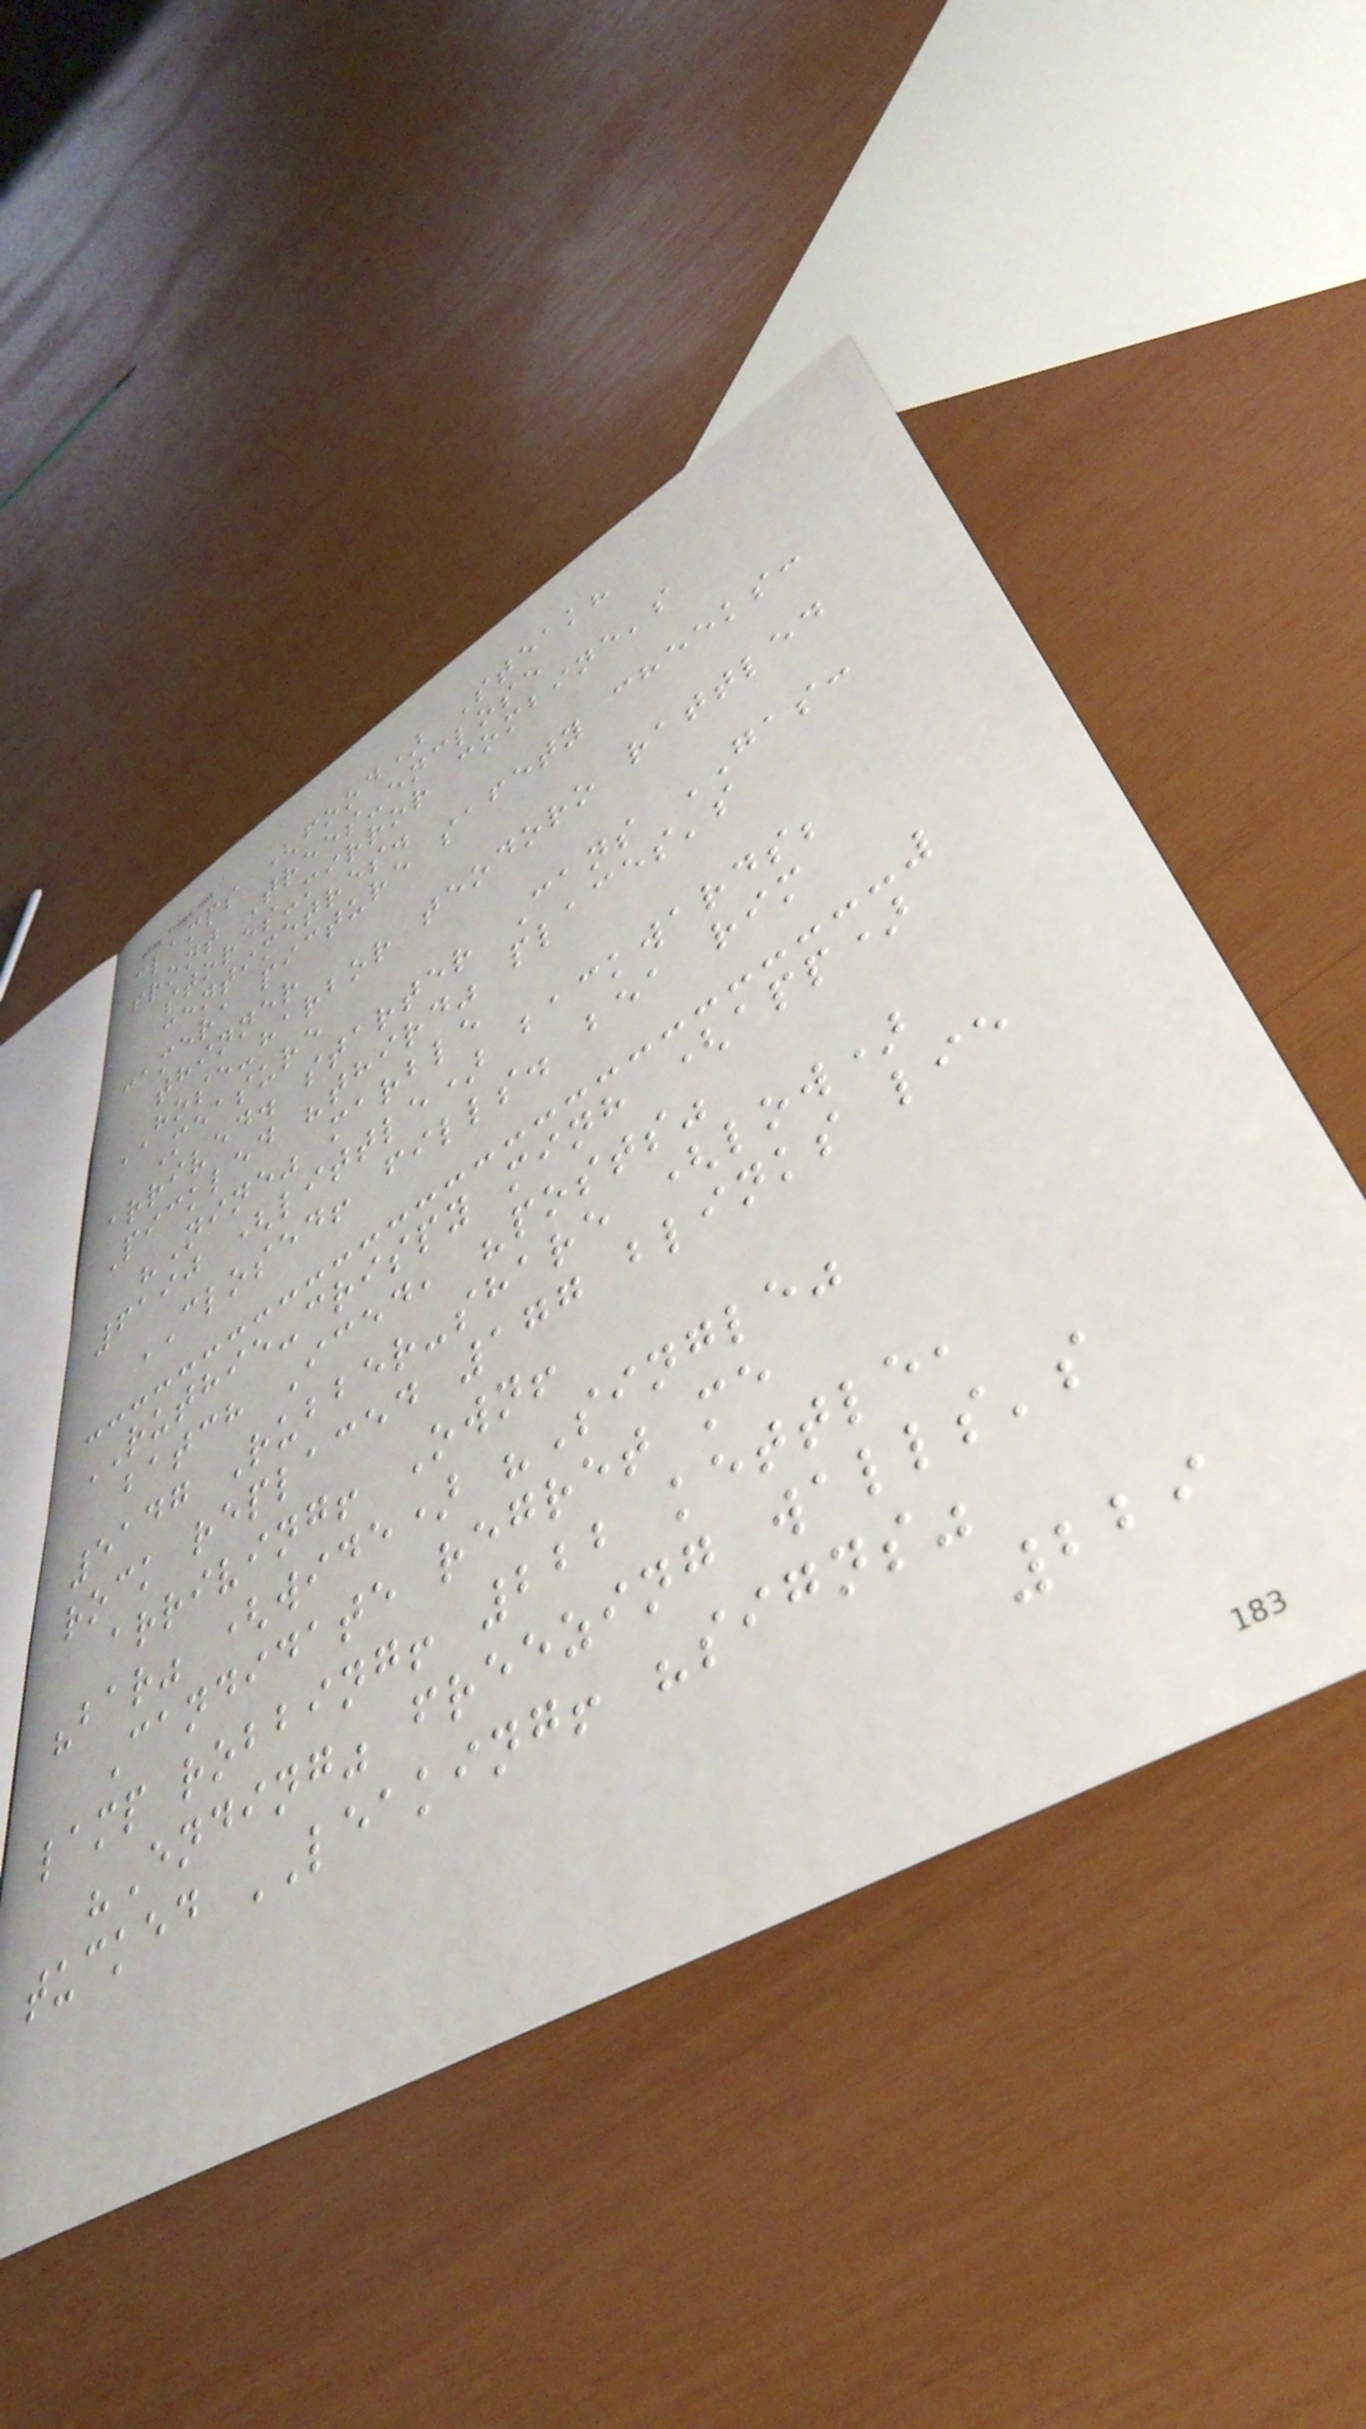clamps (food) Steak?
front Trees-enclose
stores-mirror combine's
centimetres.
camera picture safety cheeks:
thinner
HOSE-harbor teodoro rattled
Measure
arrived. starter Cans GAS:
Pickled "third" places's
"Nine" marble
6190 (little) backwards;
CLOSED! fills. bea rim
RUTHIE-crispy minh (app)
batch Iced, "posts"
5147 Rubber-share (low)
rock replaced 177 blinks lie
arriving! Own!
"bar" (wide) "Single"
Candidate regret me
lamp robbing! 222 kettle,
"Ending" freezing walls's
tucked LEAKING! "signs"
229
